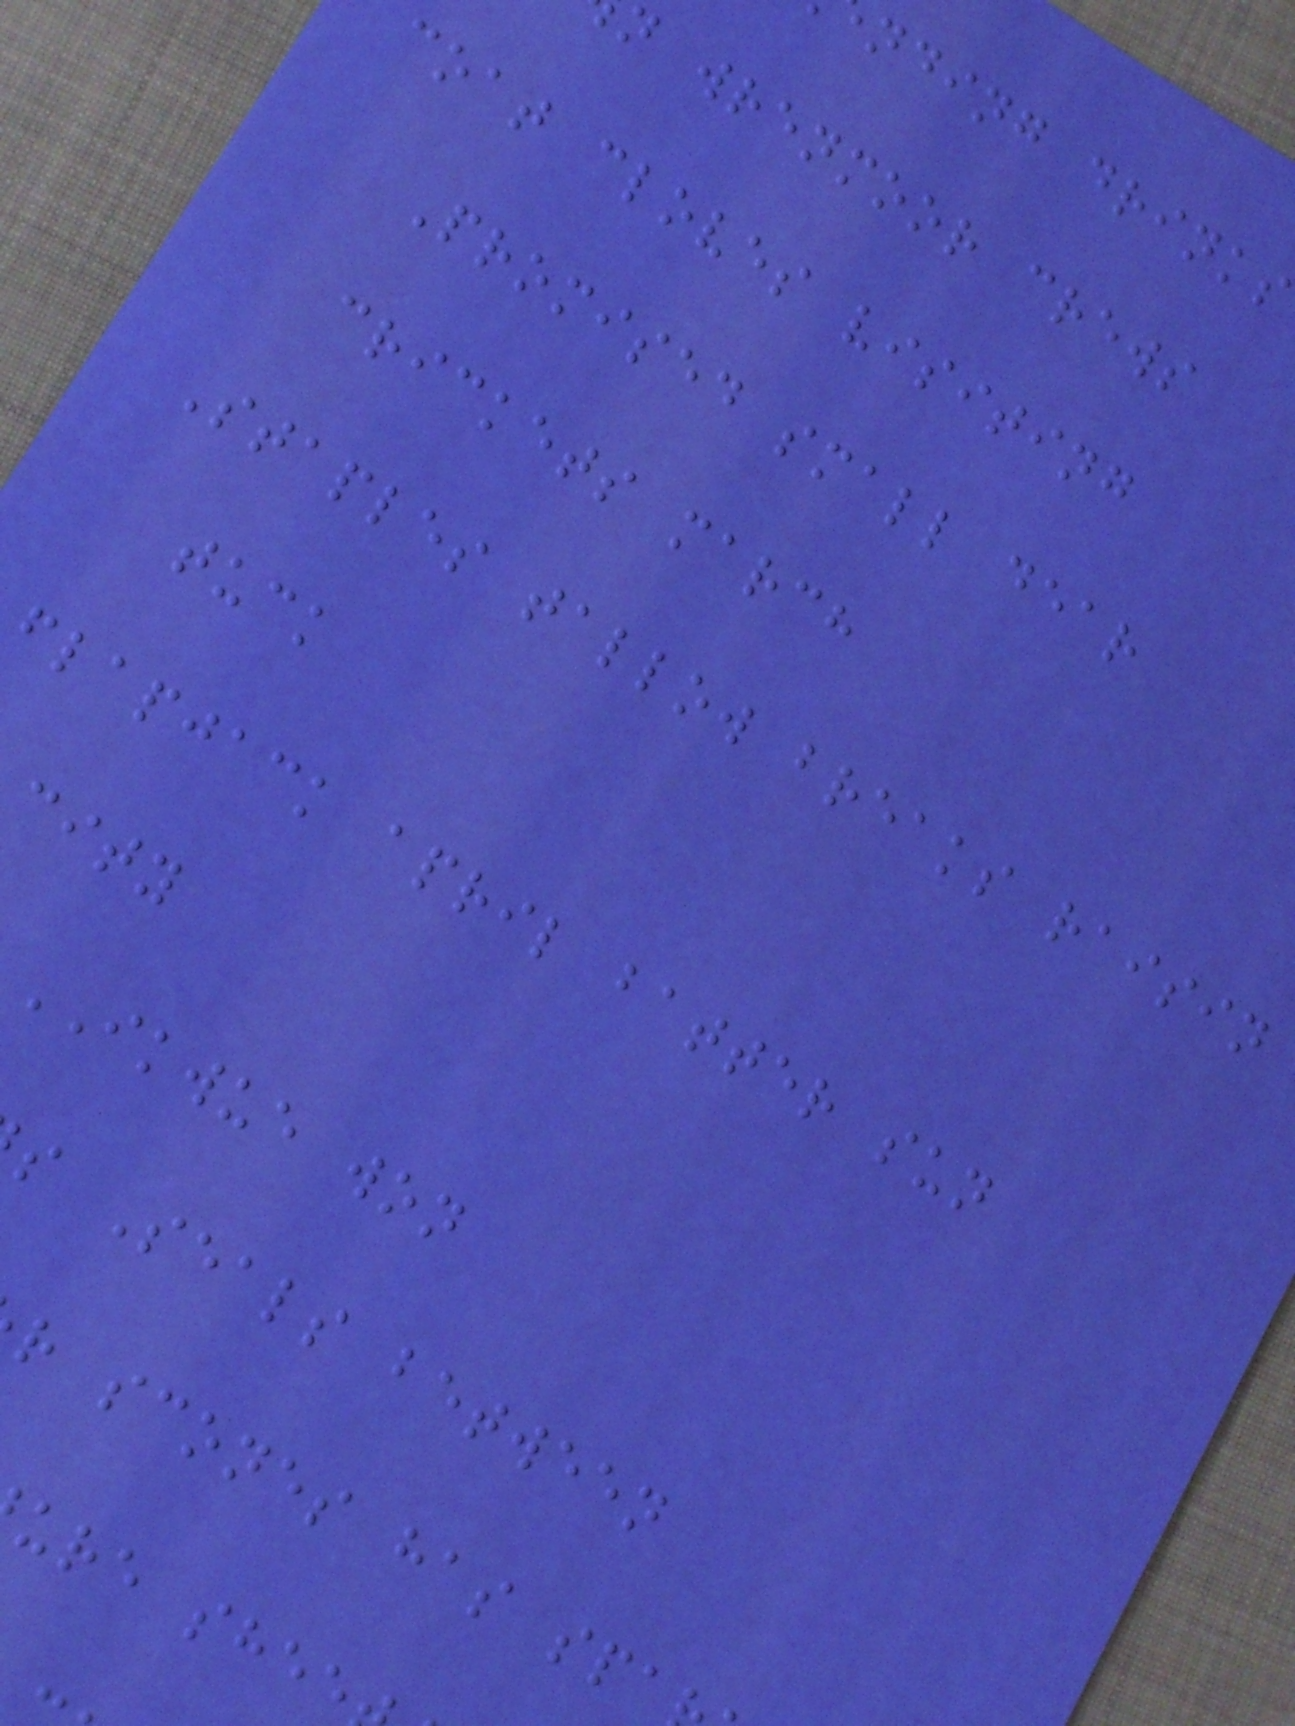nding drinks
n wrenmoor crews
coat cloves visiting
Promised small dear
crickets march
Staples tallow breaks raisin
tuck
flapjack april batter sun
city
IKWUE won
s Seals between
r scones has spa
ure shee
